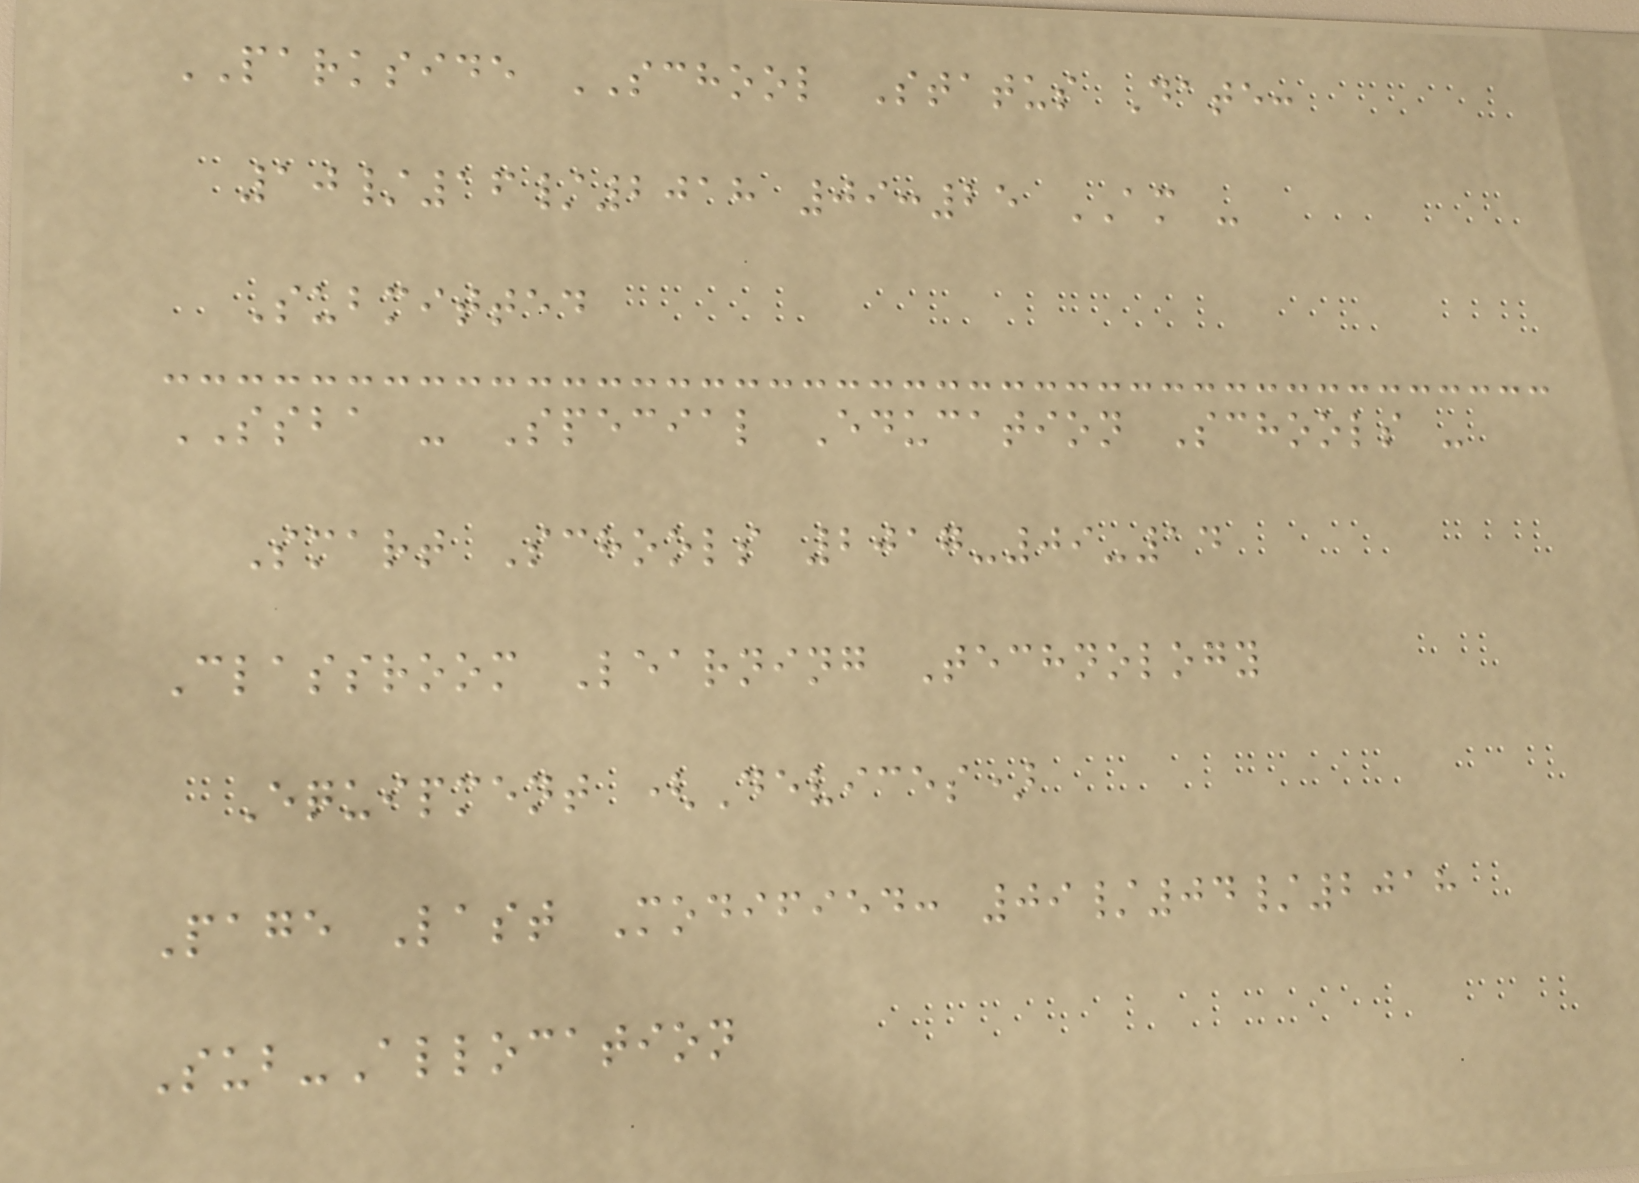PARKSIDE SCHOOL Status Date:
10/16/2018 09:25 AM -
Submitted
SSBA - Special Education Schools -
Smart Schools 2017-09-14
Classroom Learning Technology
Equipment (Devices)
Page Last Modified: 09/04/2018
Sub-Allocation
